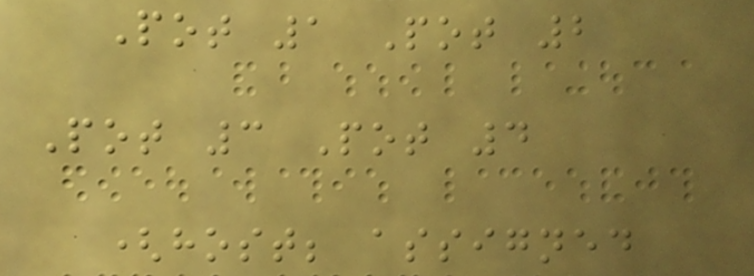Pot 1 Pot 2
Pot 3 Pot 4
(host; assigned
